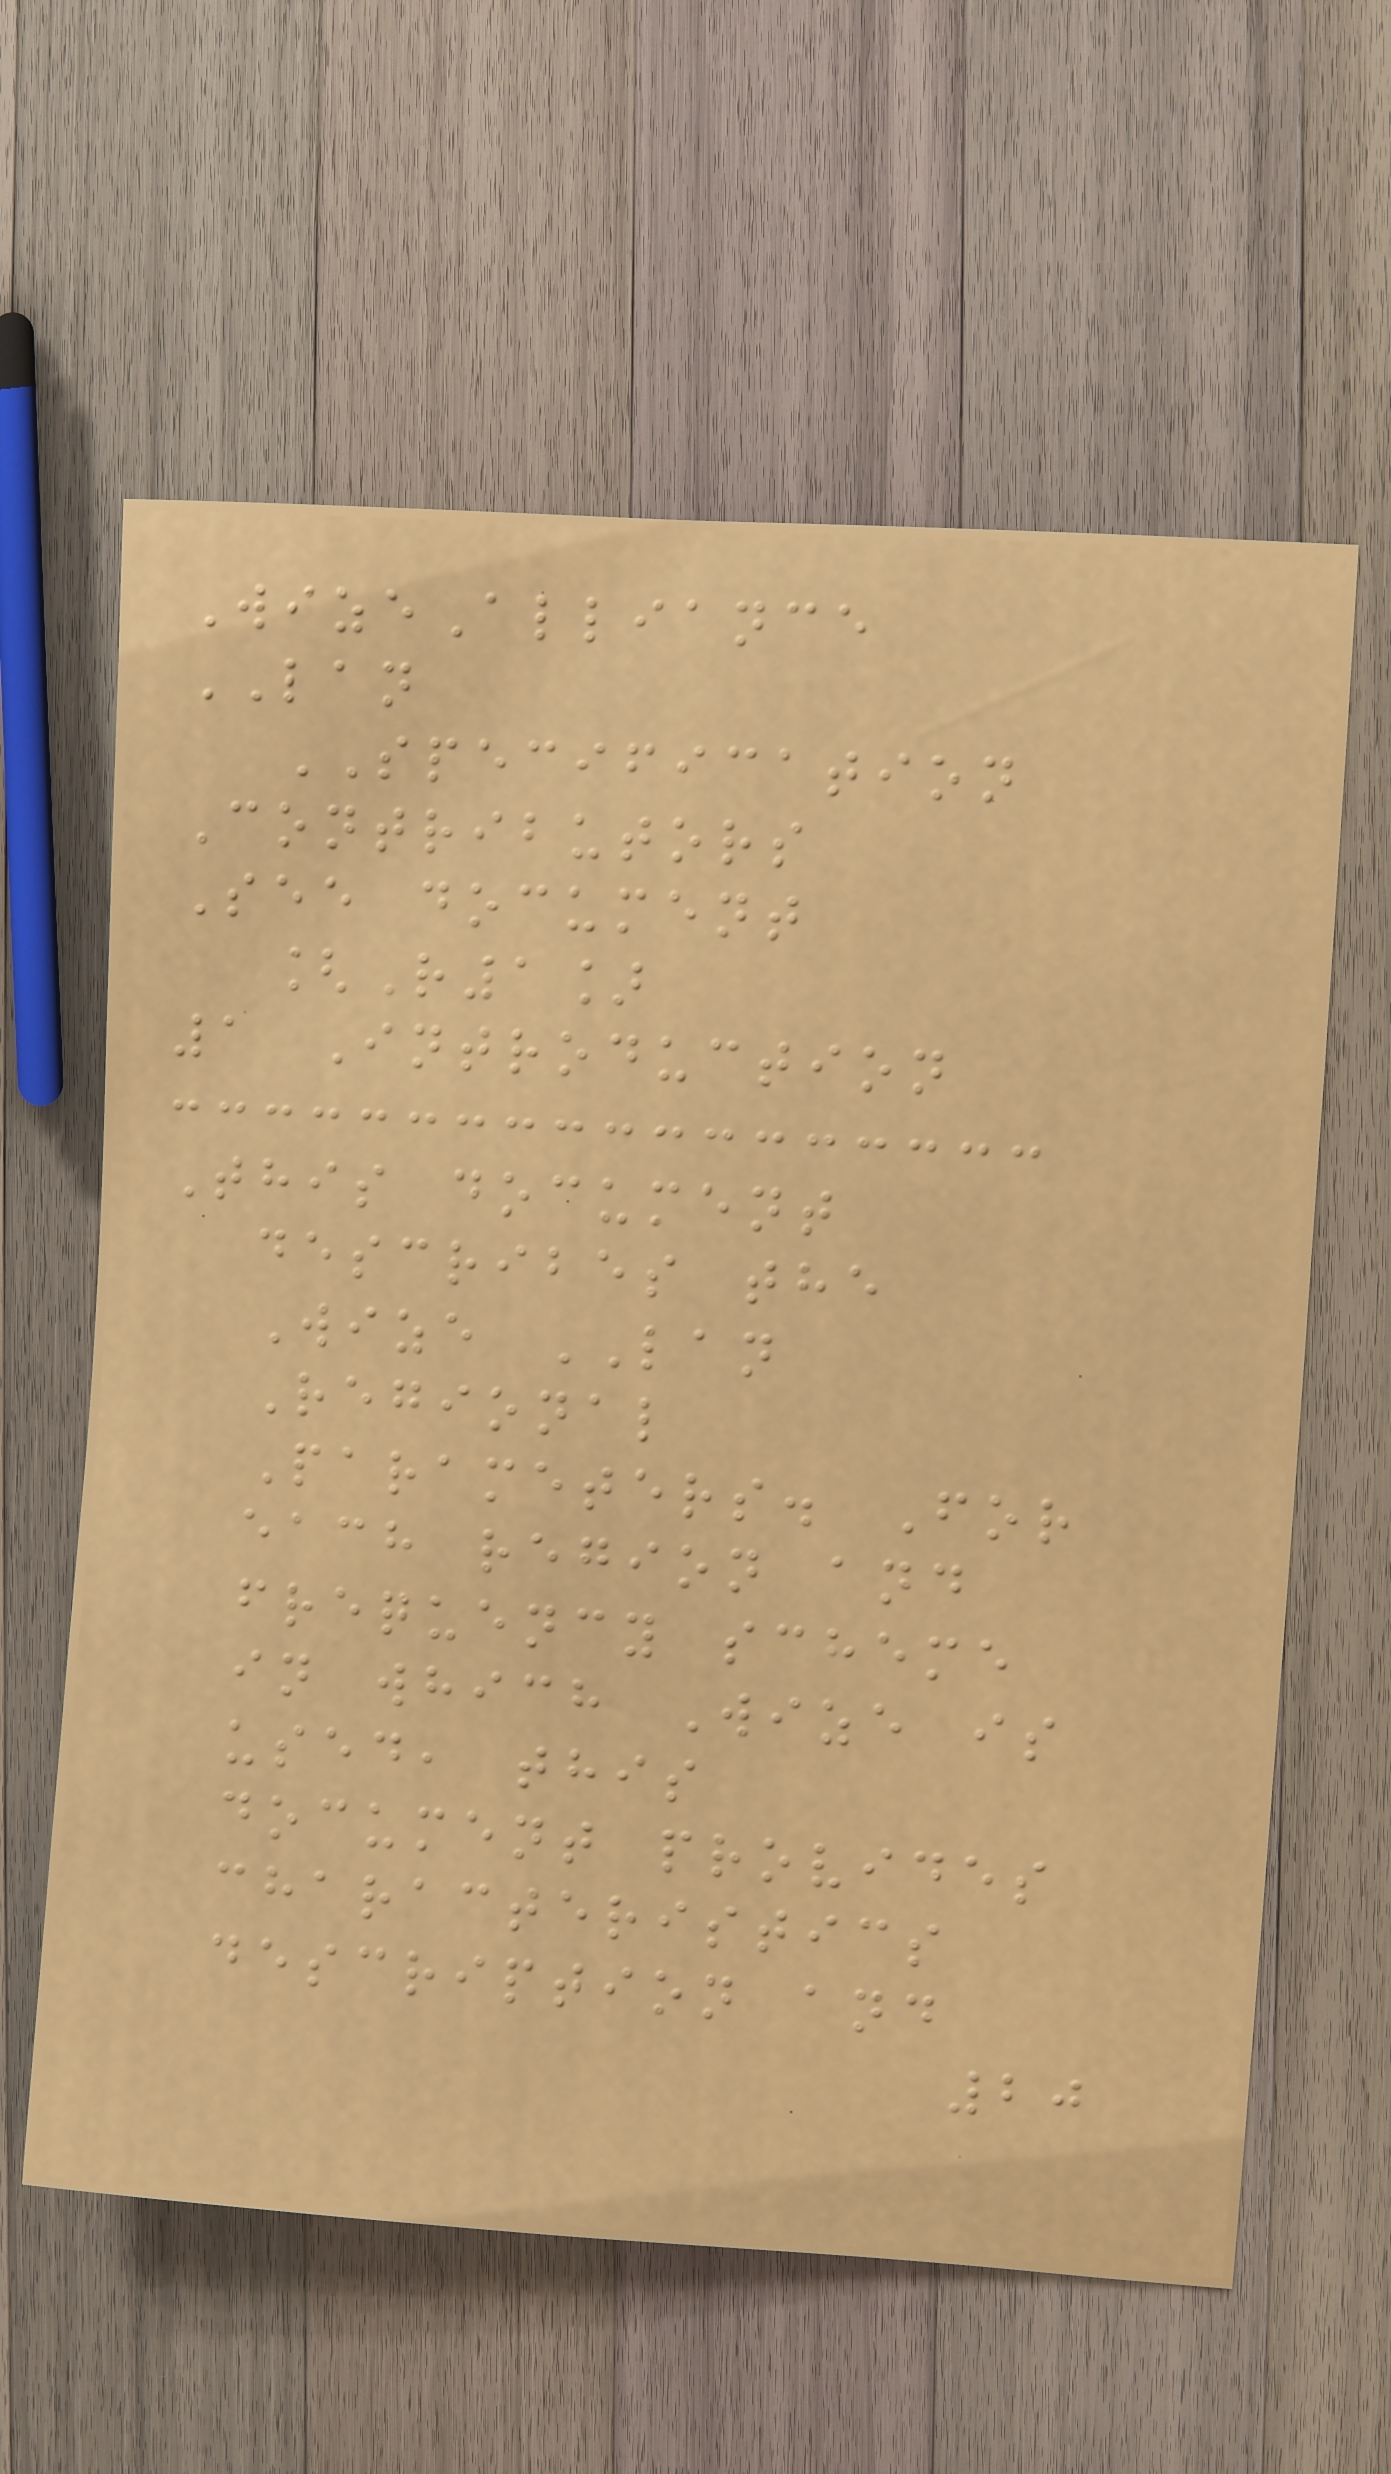WizeAlliance
LAN
SPECIFICATION
Contributors
See document
[R1]
1 Introduction
This document
describes the
Wize LAN
Regional
Parameters. For
each region and
frequency scheme
in which Wize is
used, this
document provides
characteristics
description and
20
